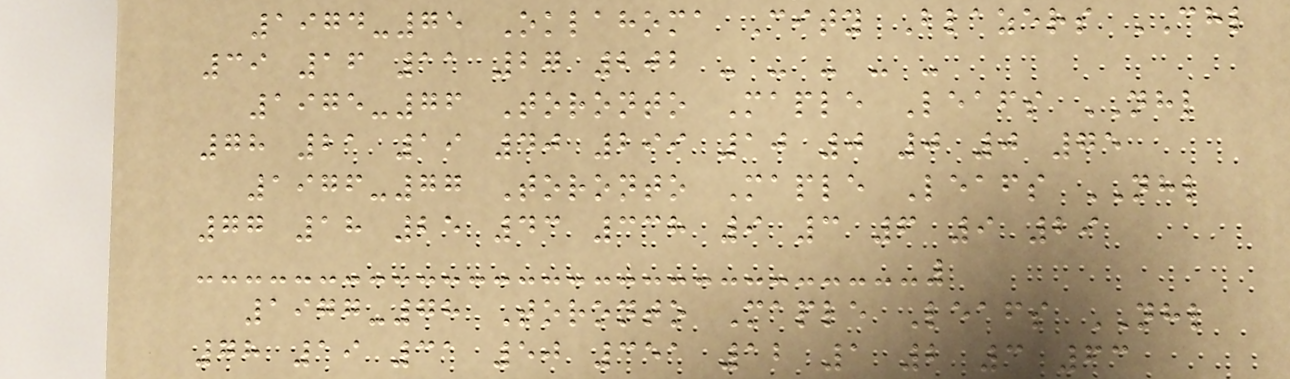1974-75 Oklahoma City Blazers CHL
39 16 11 27 202 - - - - -
1975-76 Toronto Maple Leafs NHL
78 21 19 40 299 10 0 0 0 75
1976-77 Toronto Maple Leafs NHL
77 18 25 43 338 9 3 6 9 29
1977-78 Toronto Maple Leafs NHL
78 19 31 50 351 12 1 2 3 63
